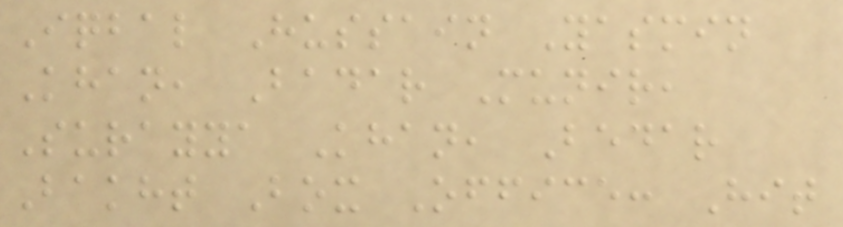Iqbal Hussain Yasmin
Khan, Badar Munir,
Surayya Khan, Bedar
Bakht Box Office: Hit
